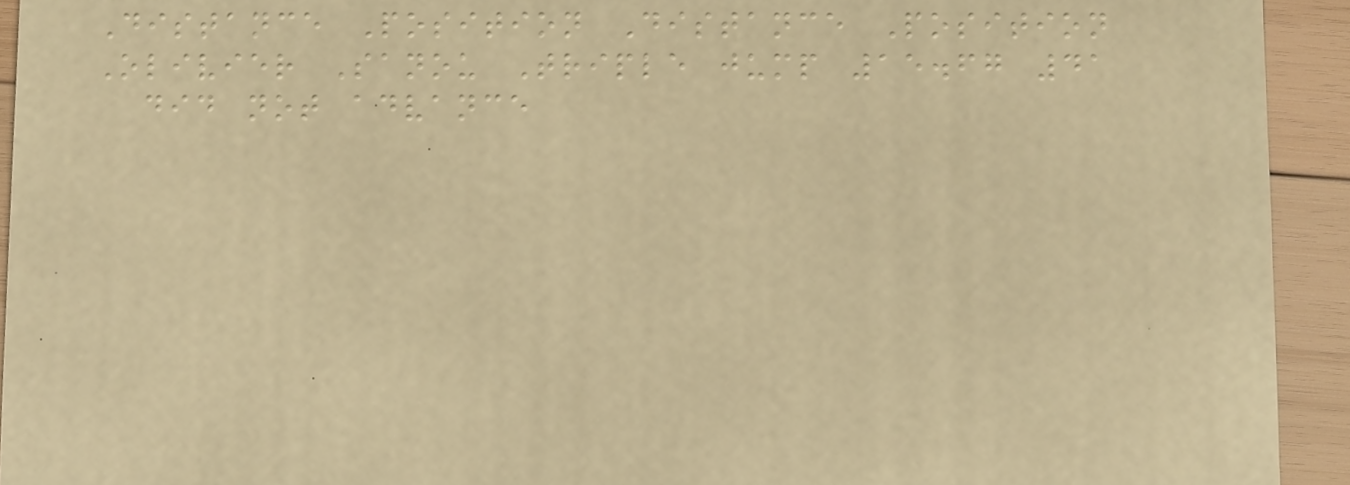Distance Position Distance Position
Olivier Sanou Triple jump 15.67 41
did not advance
